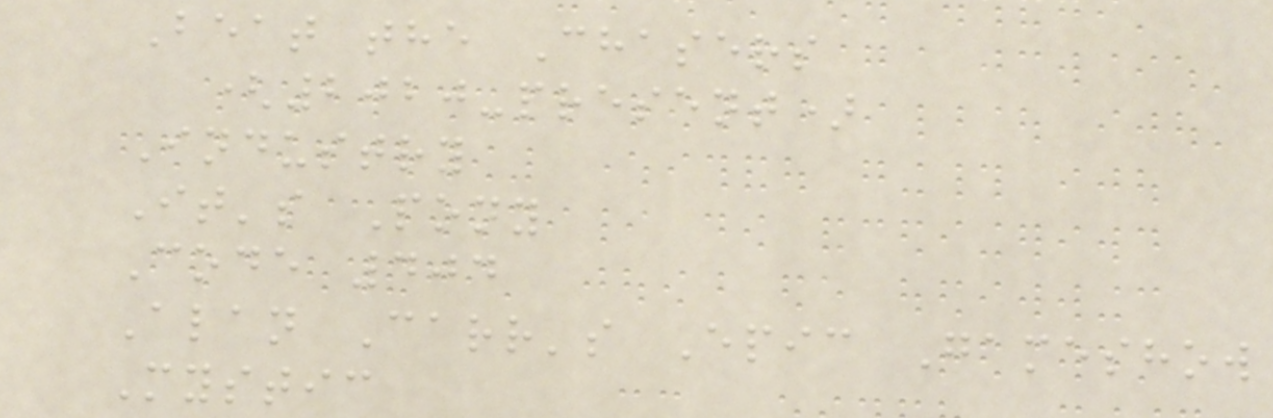Beat the Chasers
(2020-present)
Industry
It's Pony
Code 404
Alan Carr's Epic Gameshow
Mystic
